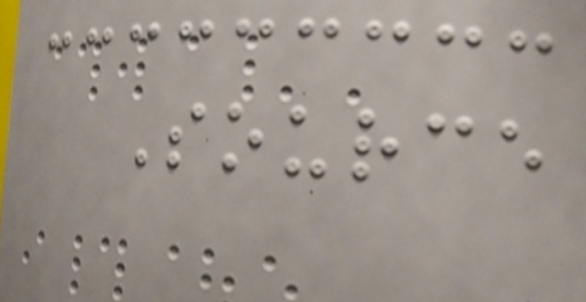Source
